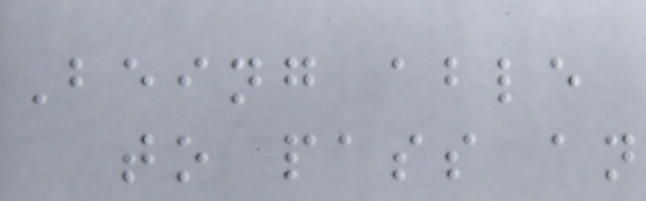Being able
to pass an
